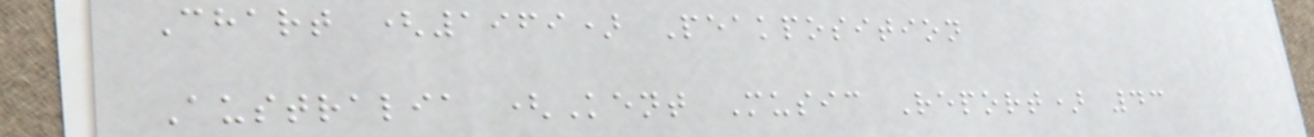Chart (1969) Peakposition
Australia (Kent Music Report) 43
